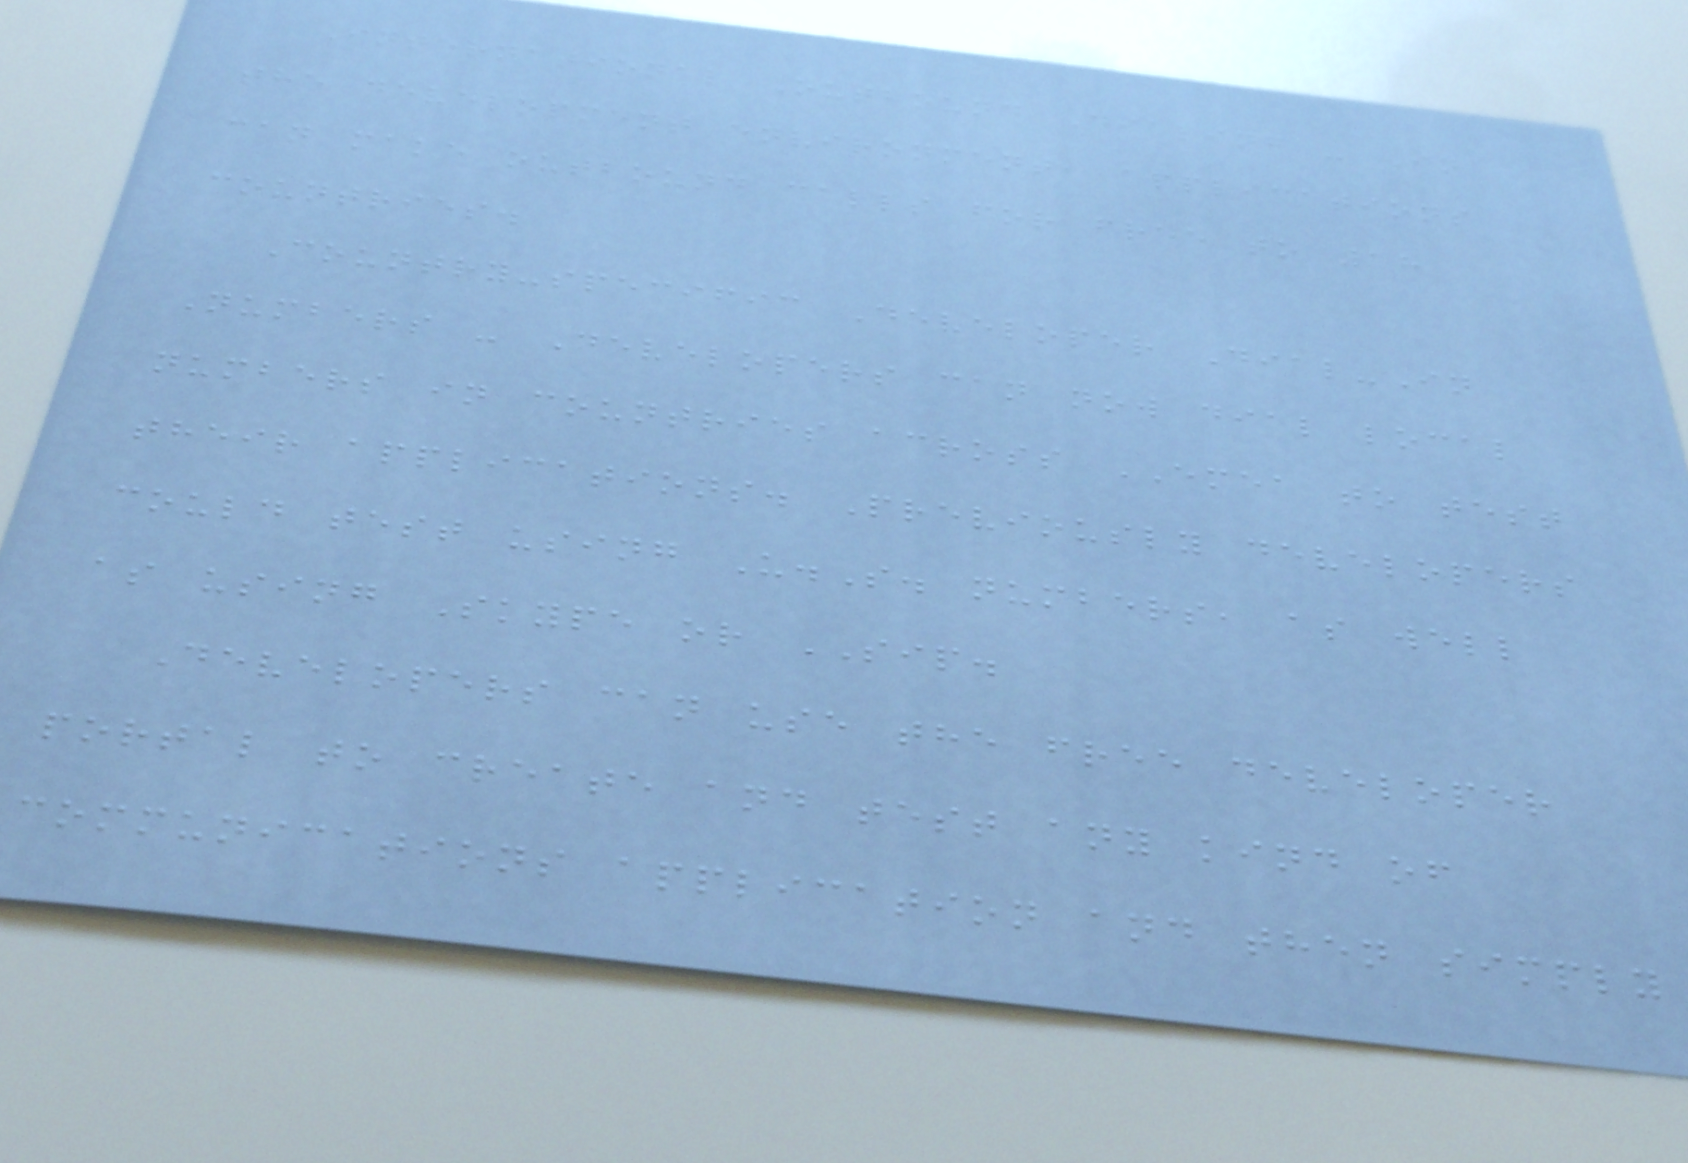International Outbound Dialing - In
the development environment, applications
can make outbound calls for free to 18
countries.
Country-specific Developer Dial-In
Numbers - Developers can now dial local
numbers in countries across EMEA to test
their applications. Previously developers
could test using U.S. numbers, as well
as using Skype or SIP.
Developers can use the free developer
portal to create and test any kind of
communications application and then simply
